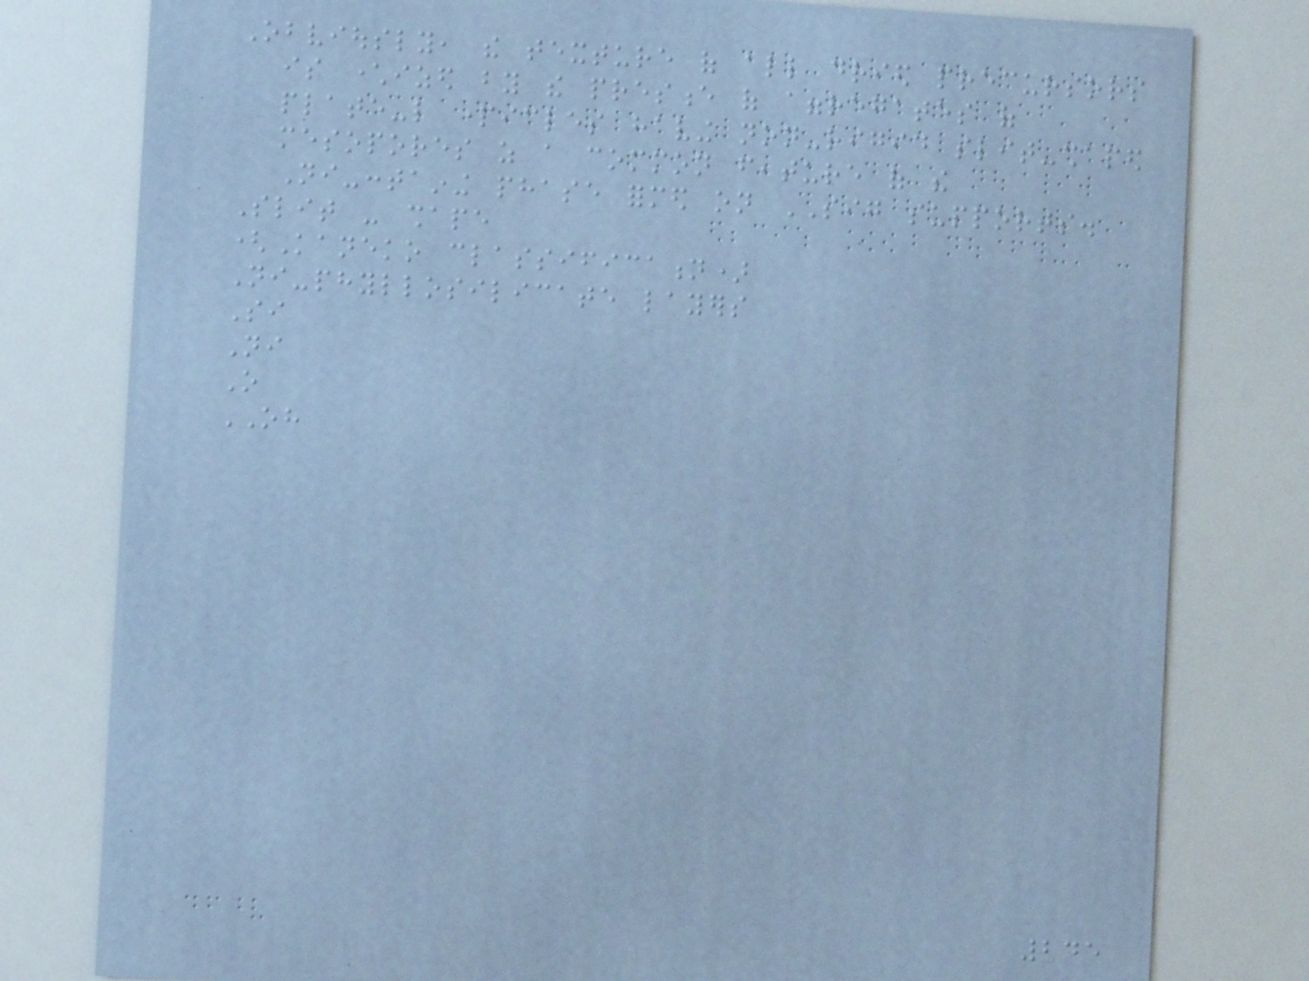Obviously, the texture of all dried precursors
is characterized by the presence of aggregates of
plate-like particles having non-rigid slit-shaped
mesopores as a common feature of the
Ni-containing phase formed on SIG supports.
Slit - shape
(Kaneko classification)
Ni-phyllosilicate layers
Si
Ni
O
OH
245
